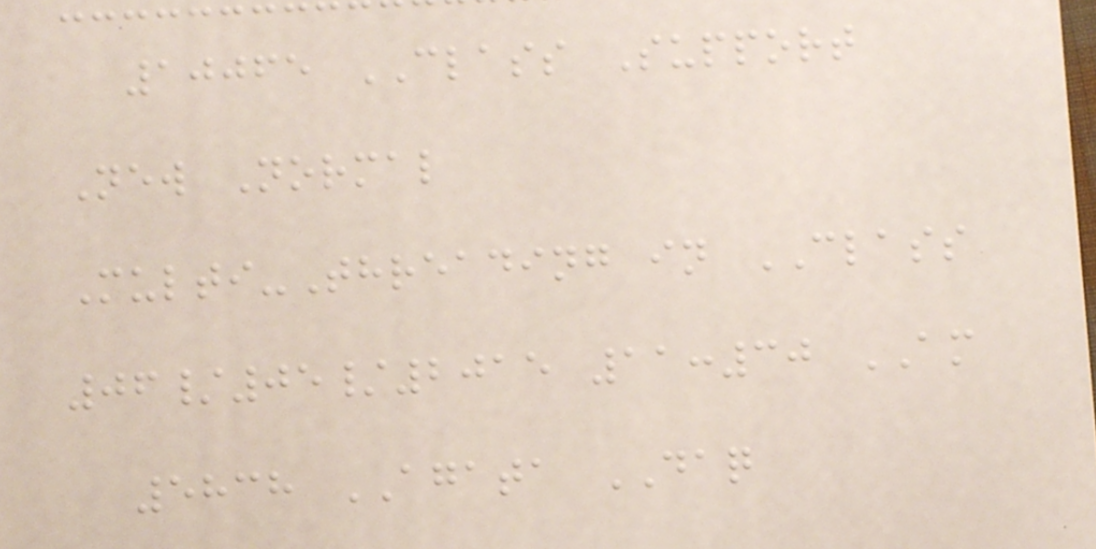10065 CLASS Support
New Normal
Multi-Threading in CLASS
06/05/2015 11:30 AM
5838 AGATA DAQ
